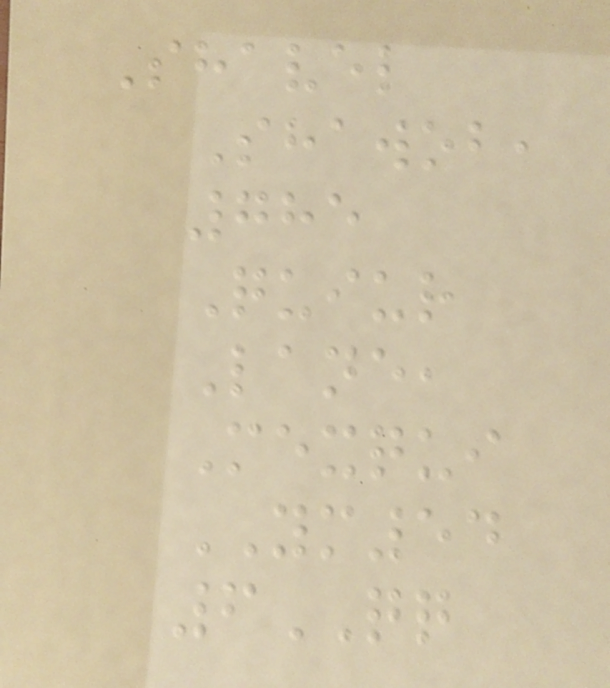Shavel
Shawob,
785
Quiur
Lane,
Mexqui
YM54
6QQ
